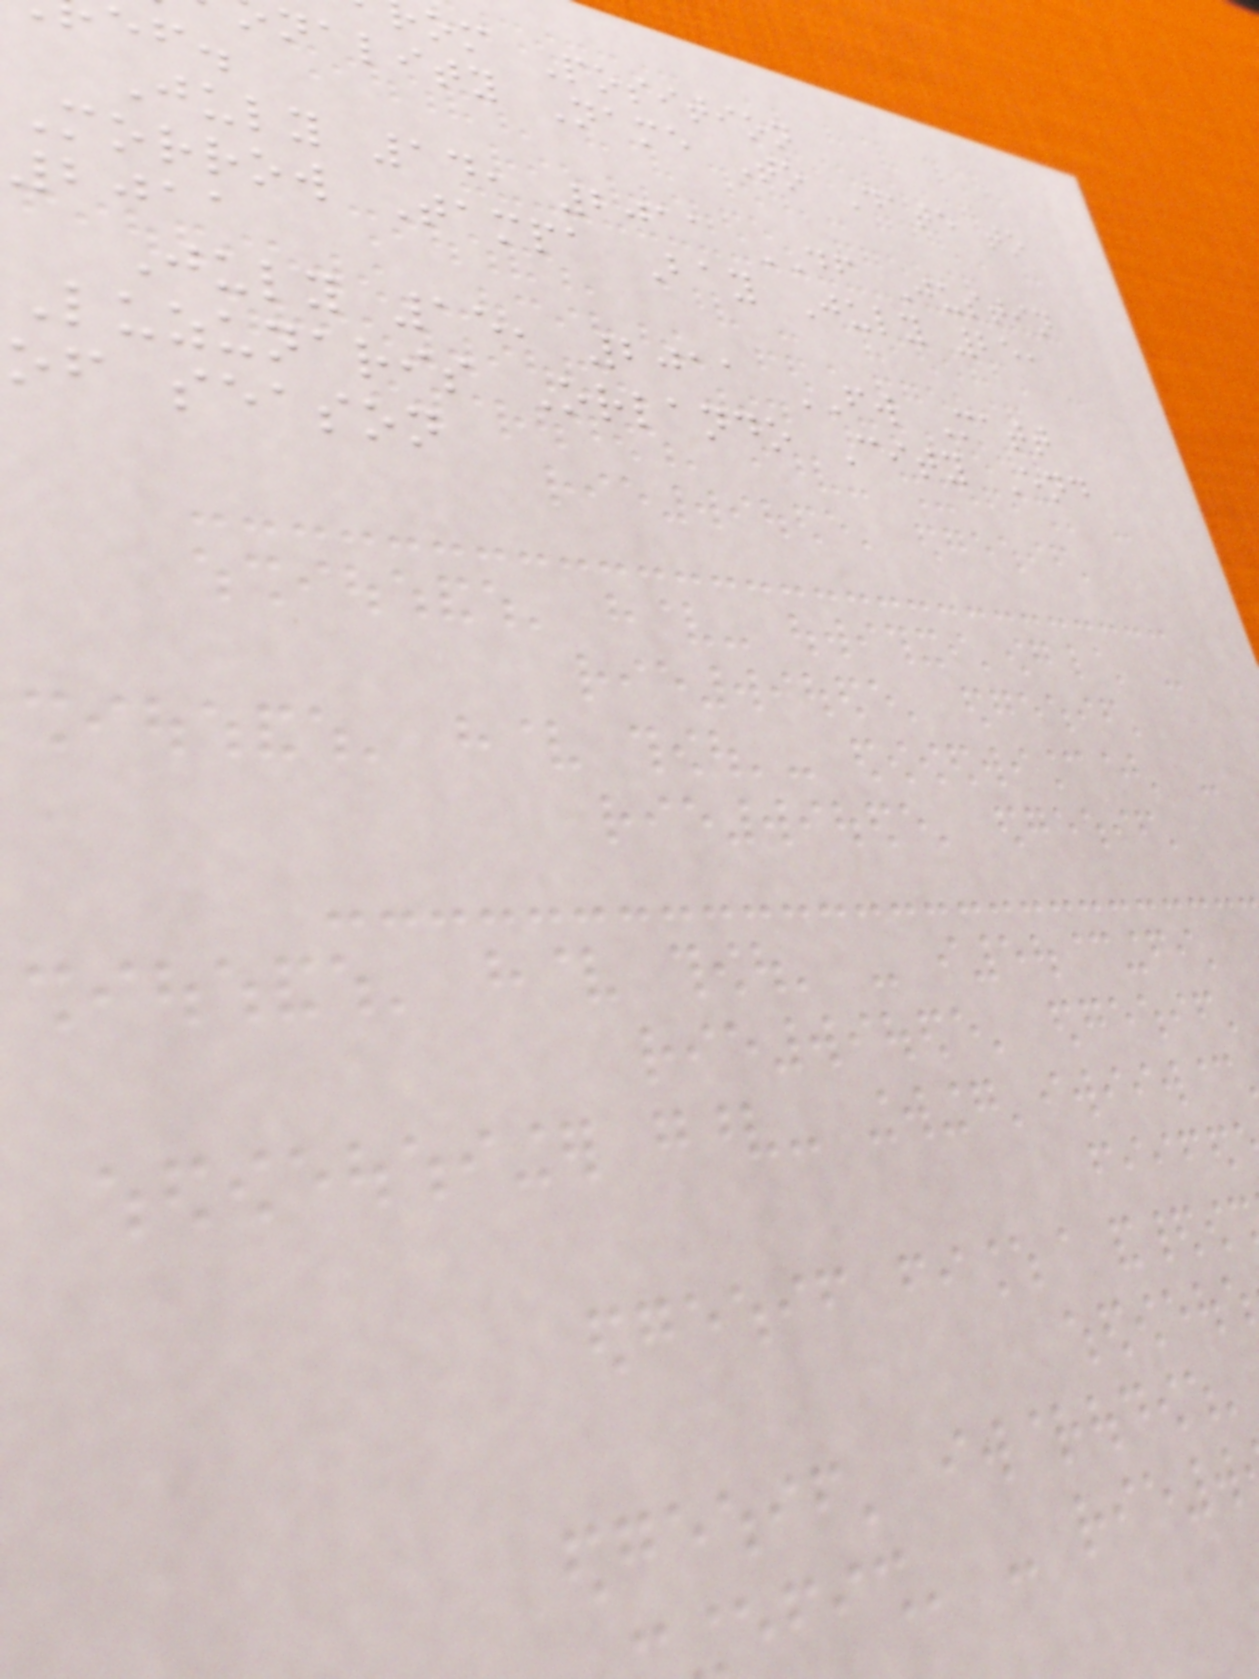om Position
nality Name To Date to
July 14, 2011 DF Justin
Morrow Tampa Bay July 25,
2011
July 15, 2011 FW Matt
Luzunaris Orlando City End
of season
